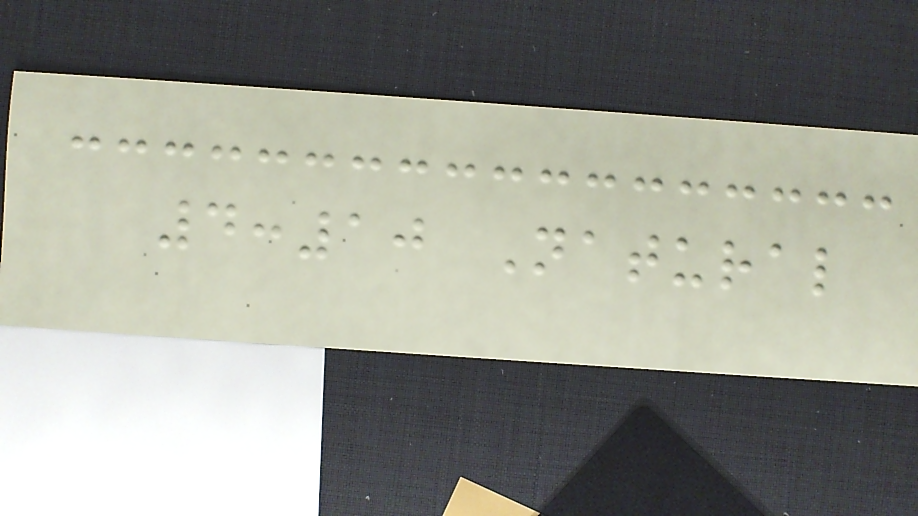4:10 Natural
